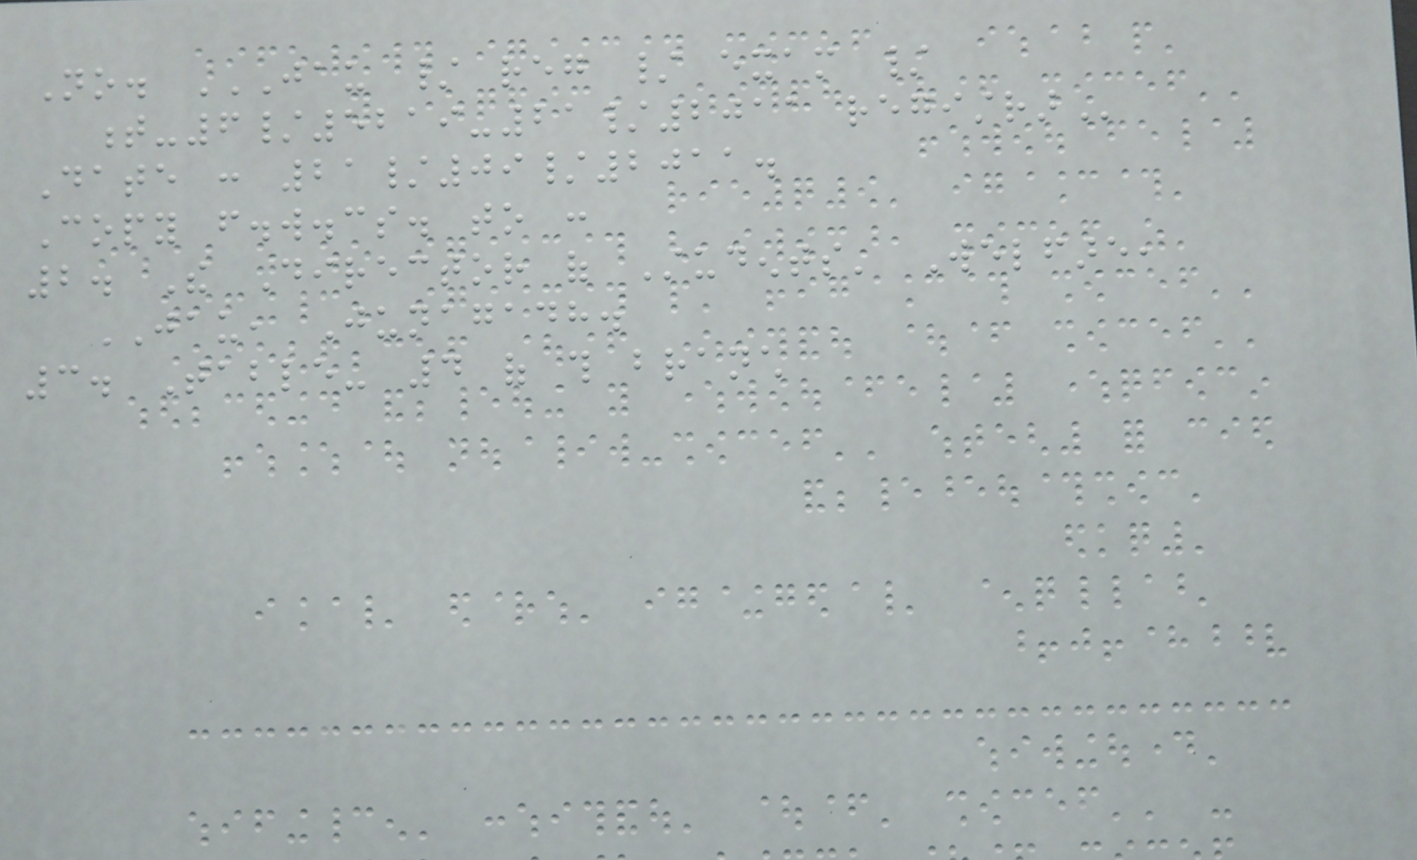No. JAU / REG / EXAM /
T-6/5219-21/2011 REGISTRAR
Date : 21/09/2011.
Copy f.w.cs. to :
2. The Director of Students' Welfare,
JAU, Junagadh.
3. Table- 4 of this branch
